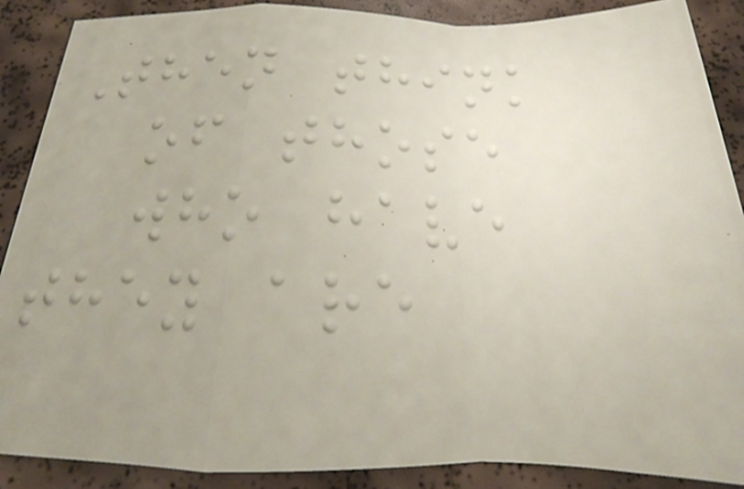Then think
of those
who have
they are
